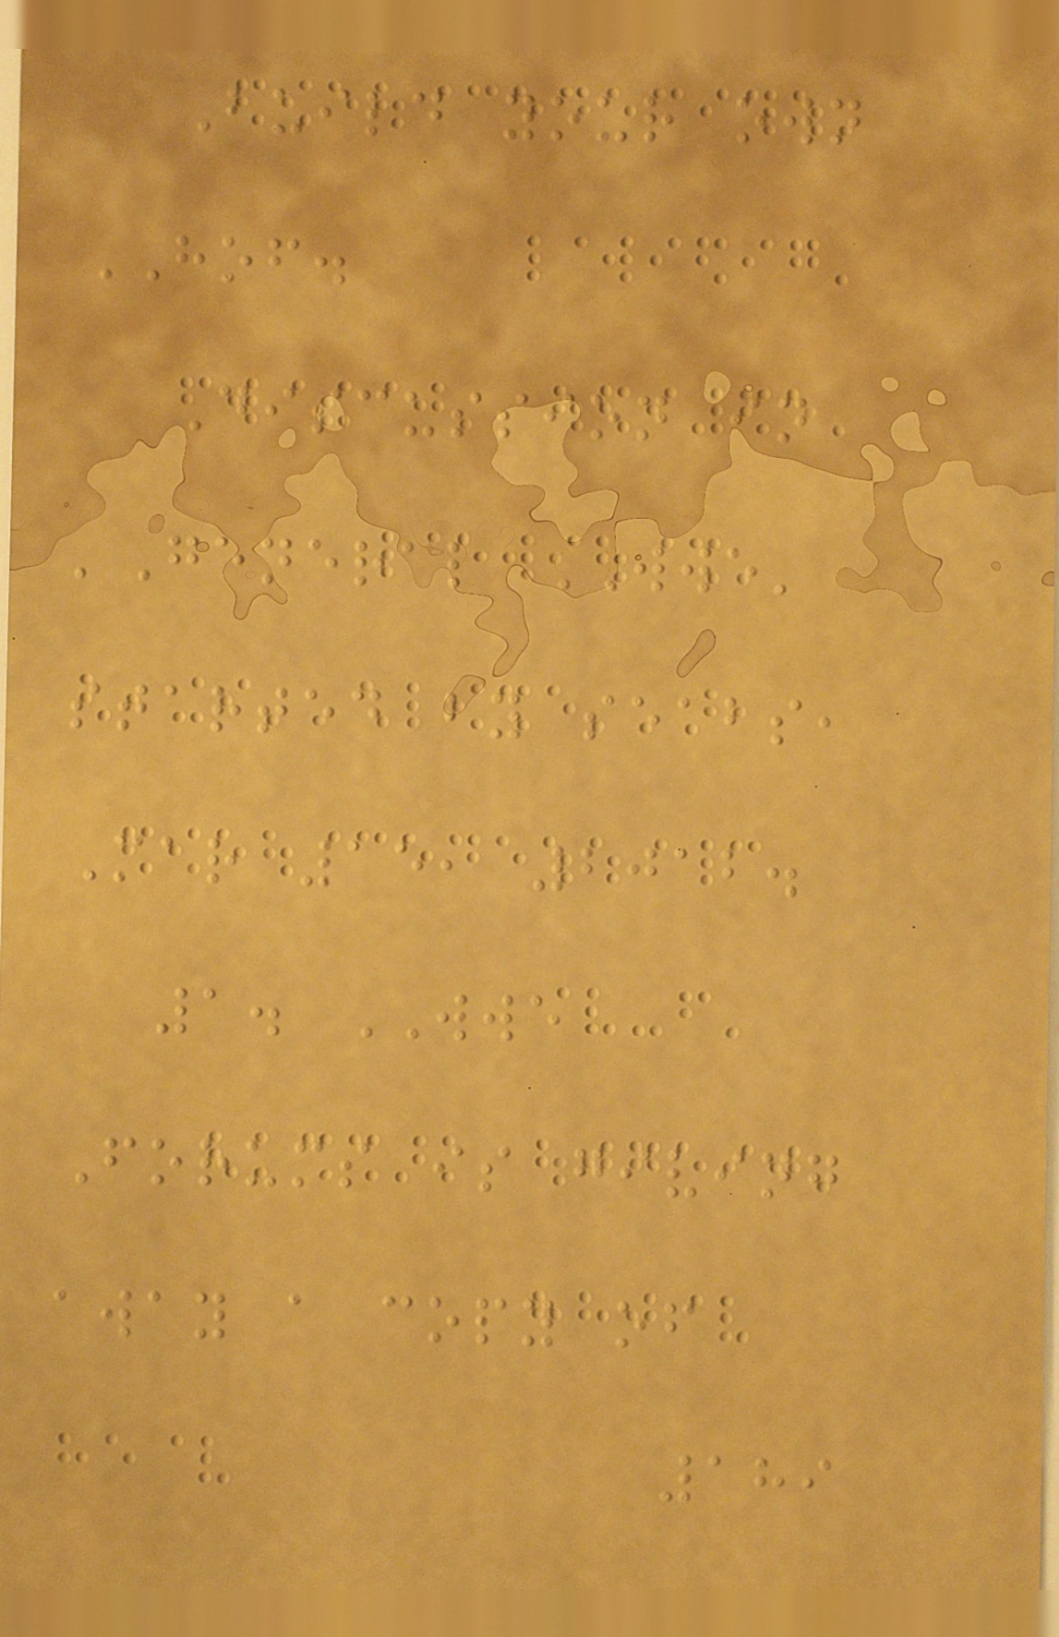Build your own
HOF.
Discussion in
'General WWE'
started by seabs,
Mar 15, 2012.
1. WWE
Forums is giving
away a copy of
189
